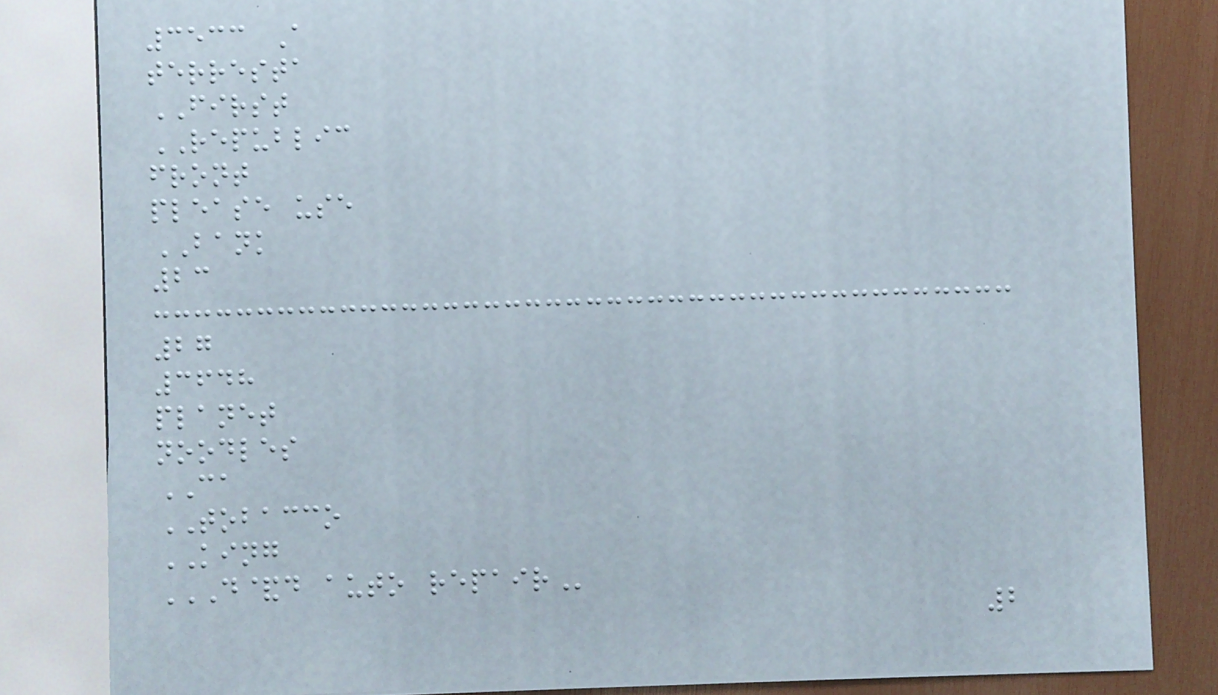3533 A
terresta
FIRST
REPUBLIC
front
please use
BANK
23
27
3648
planet
noodles
CA
TOBACCO
KING
D&D AUTO REPAIR
2
